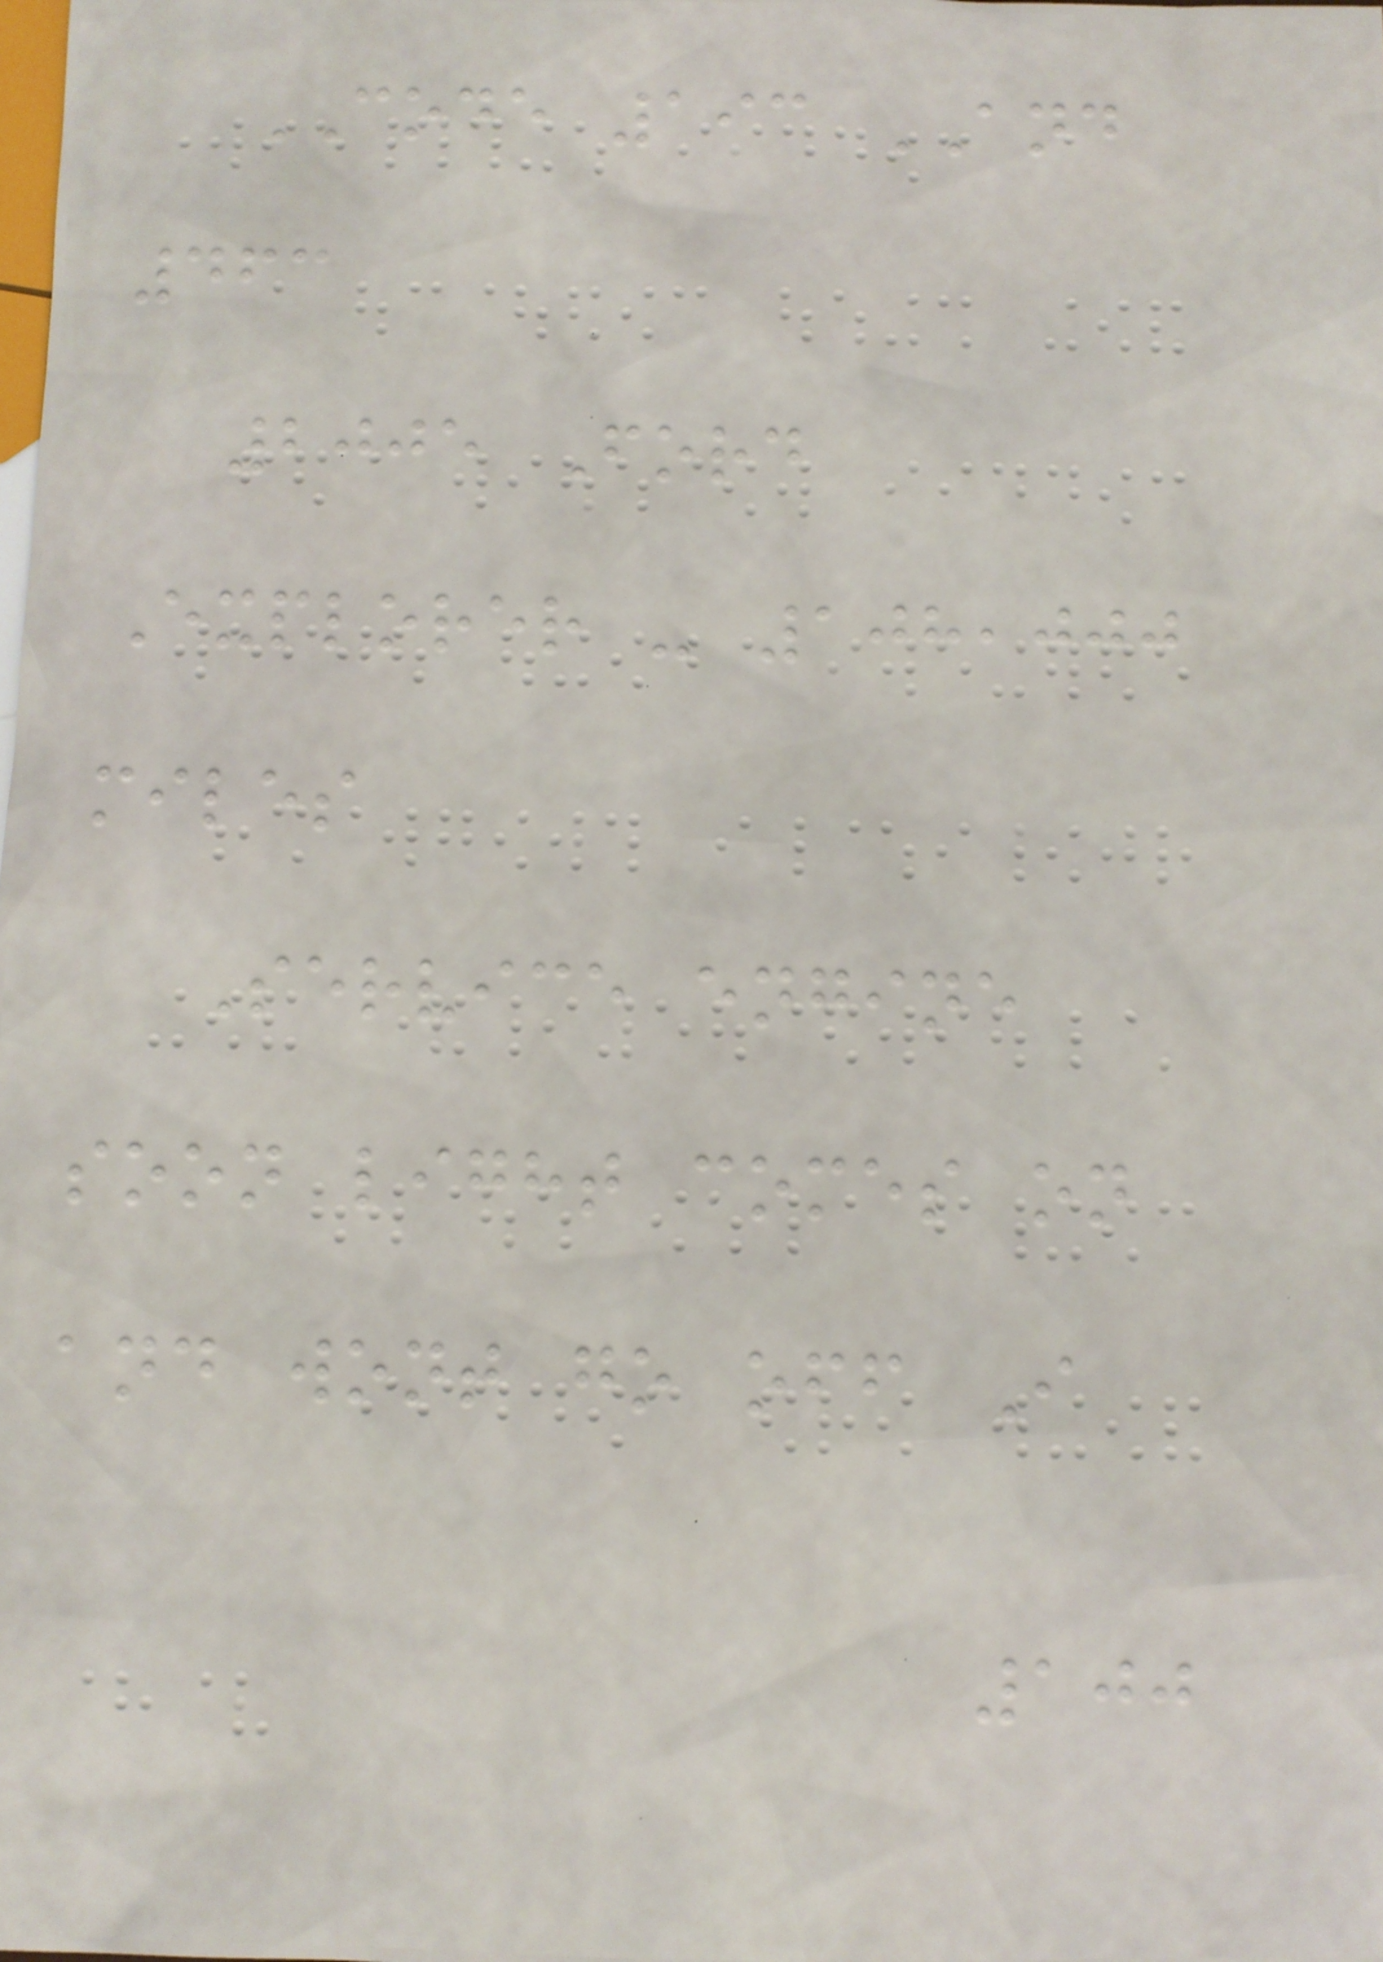CODE 193 AND
463
2005 Ford
Explorer - 108,000
miles
Service engine
soon light comes on
and wont go off I
100
